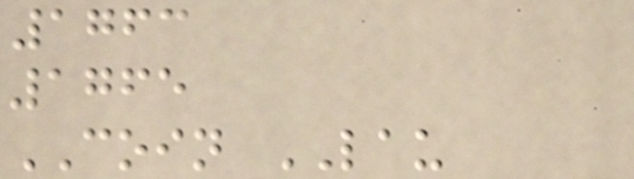1763
1765
COIN LAU
